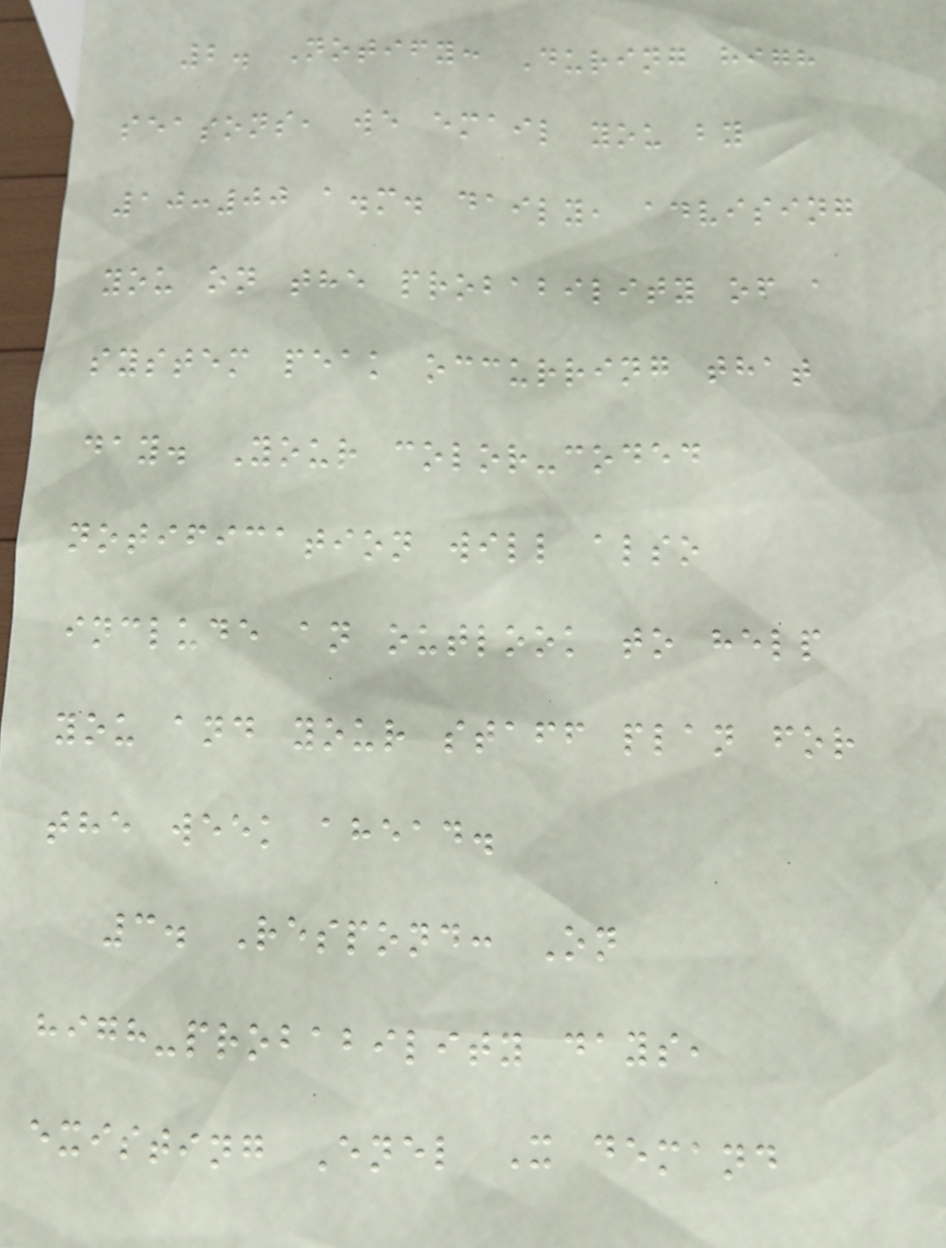2. Notify: During high
seasons, we email you by
10:00 a.m. daily, advising
you on the probability of a
system peak occurring that
day. Your color-coded
notification will also
include an outlook to help
you and your staff plan for
the week ahead.
3. Respond: On
high-probability days,
existing Enel X demand
